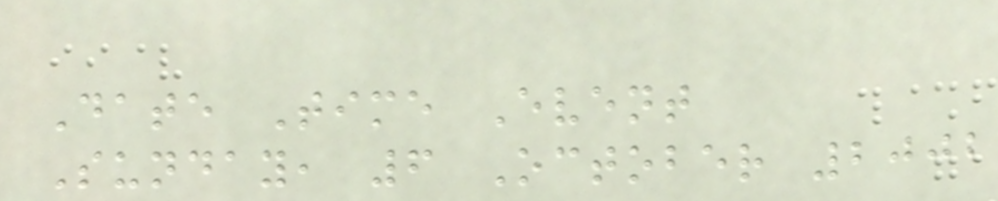Date Time Event
Sunday, 6 October 2002
